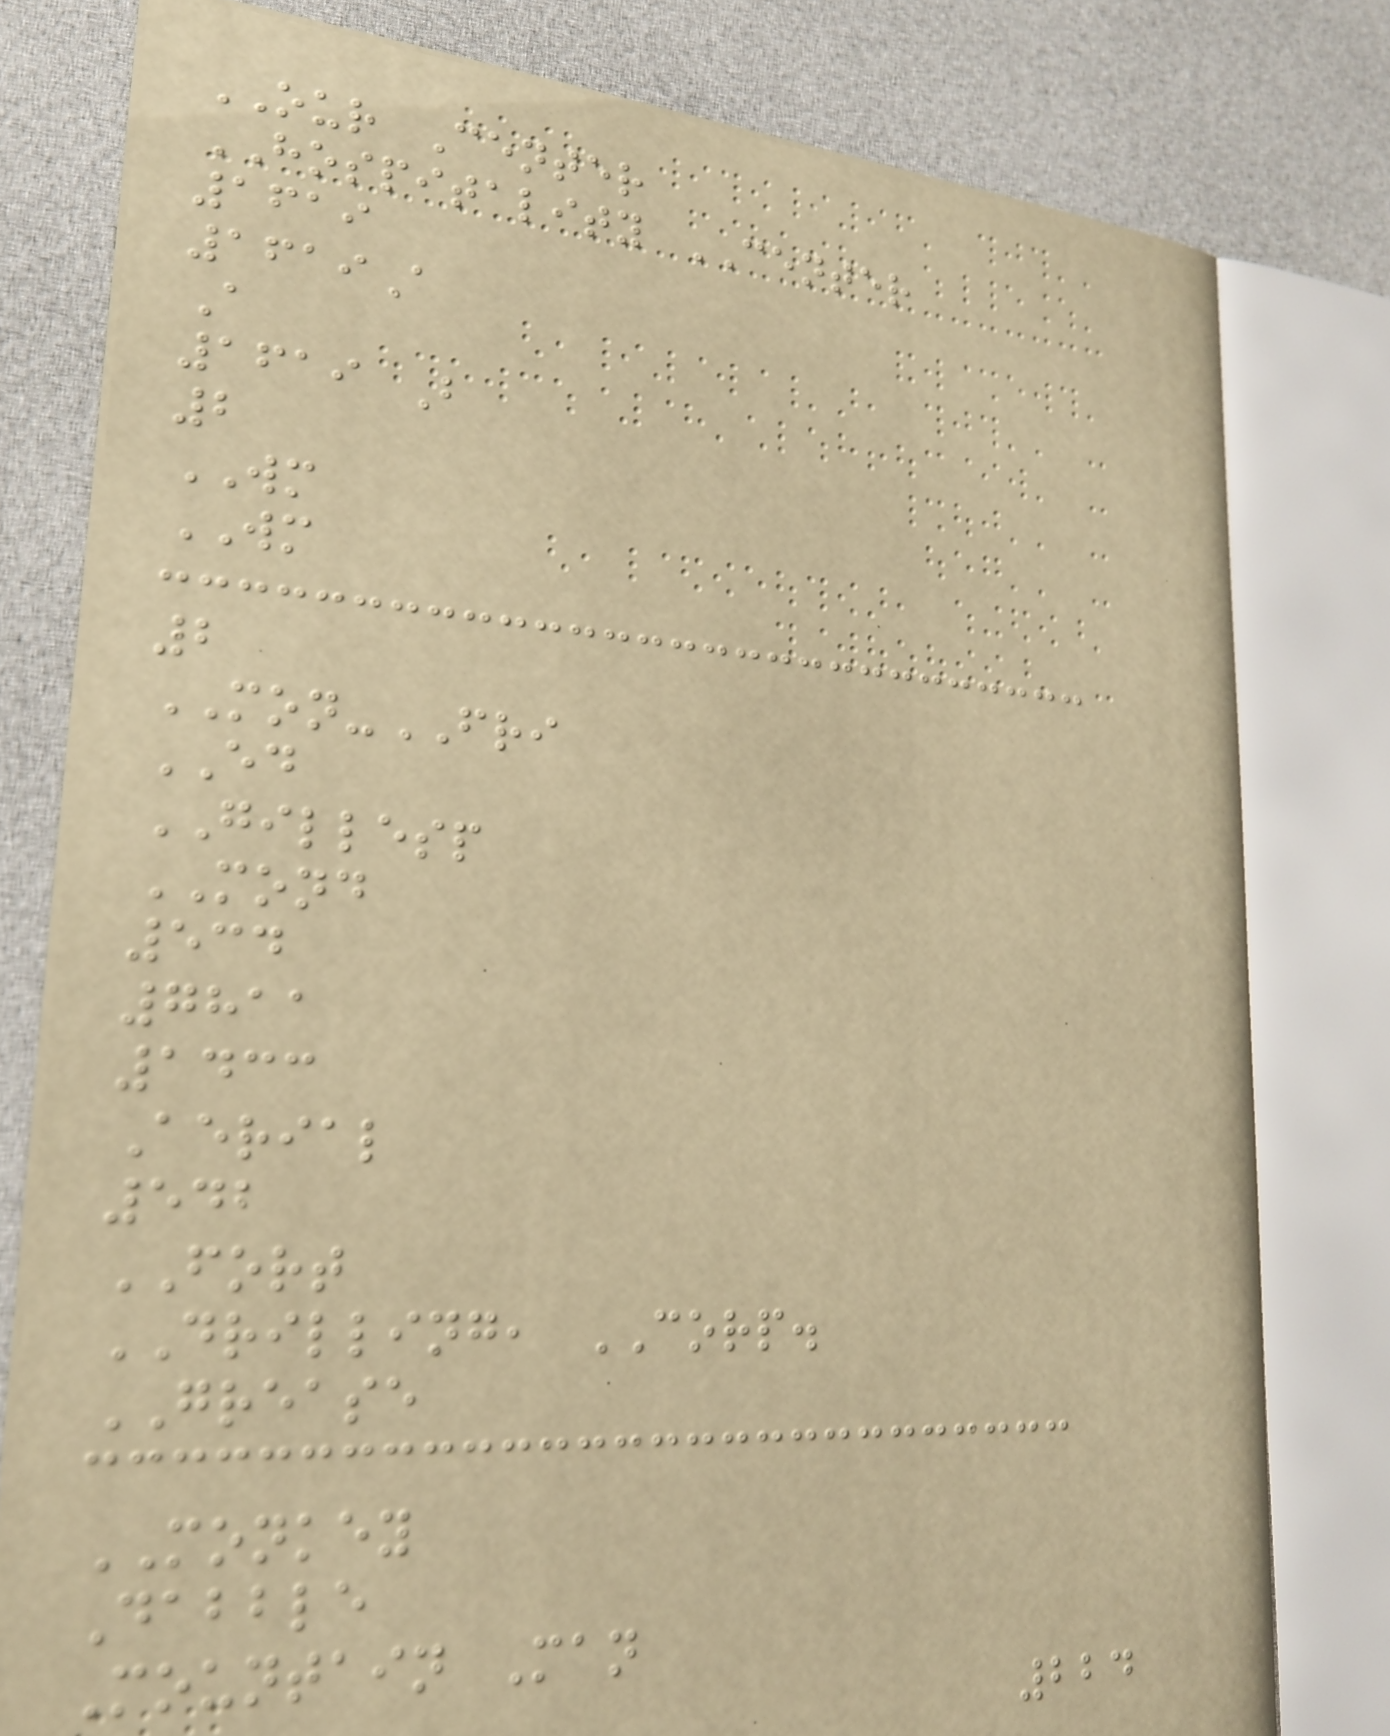OUR Center
HOSPITALITY CENTER
1619
1619A
A
1619 B
2
WM
WM
2
MON-FRI
ED
GILLESP
MOND
534
7811
1433
Aerial
542
FORT
DRILLING, CORP.
GREASE
MONKEY
Dabble
Mountain Man
224
